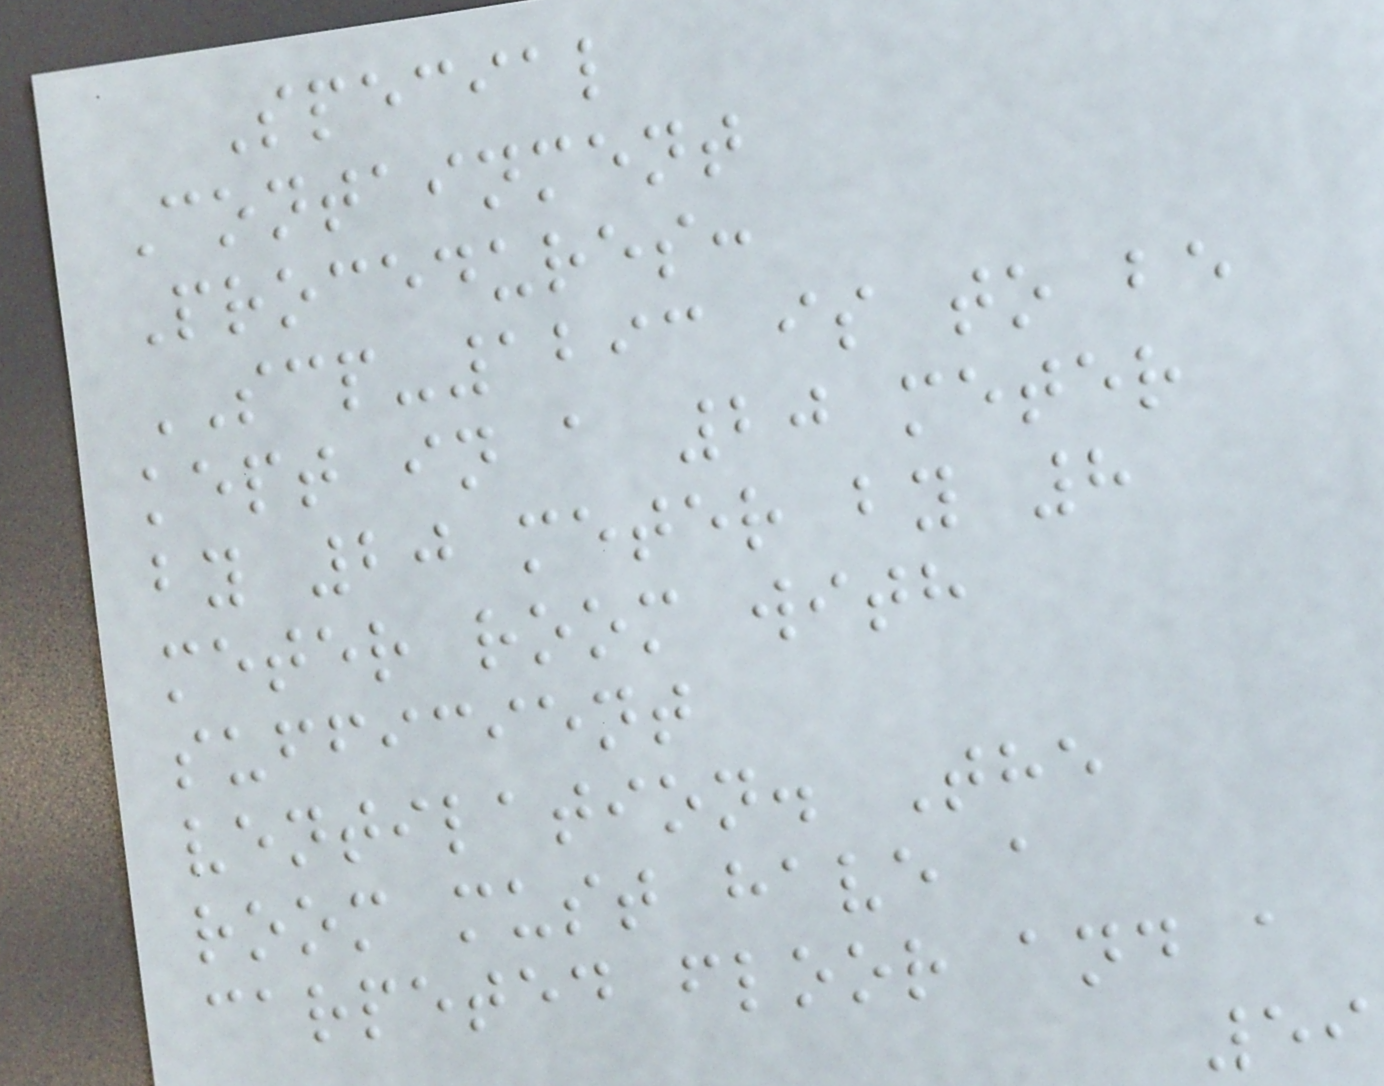Special
Containment
Procedures:
SCP-1293 is to be
kept in a 20 meter
by 20 meter by 8
meter room with
sufficient
ventilation. The
room must have a
carpeted floor and a
59
